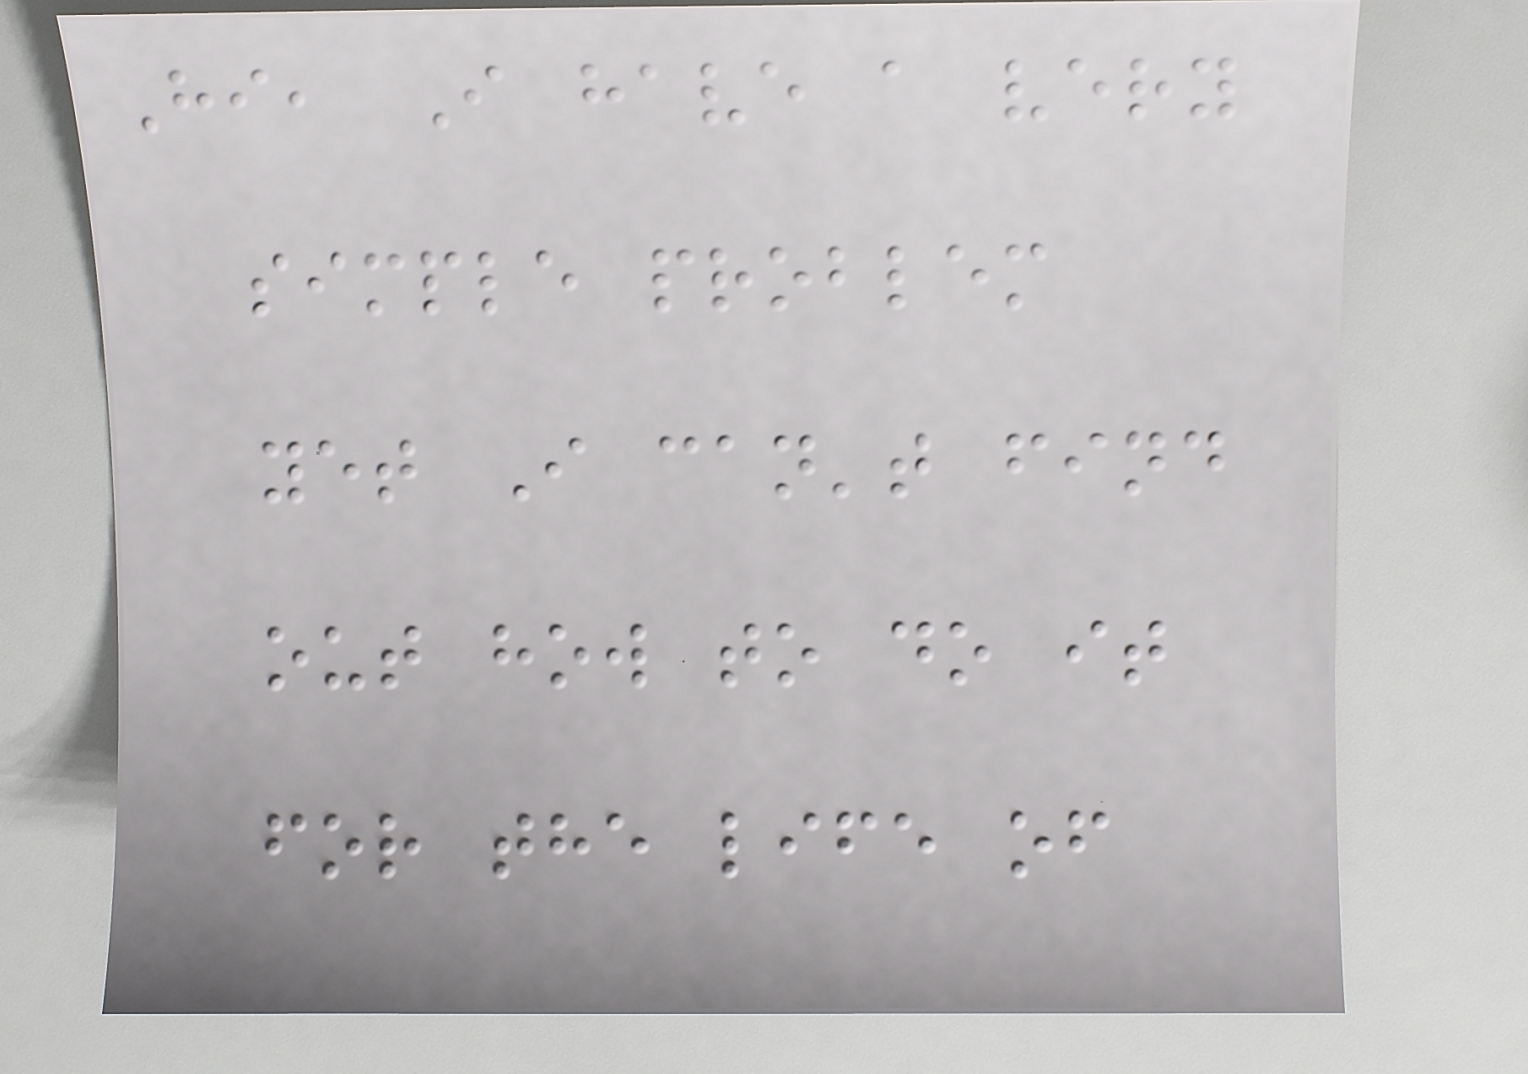Hi, I have a very
simple problem
yet I can't find
out how to do it
for the life of
